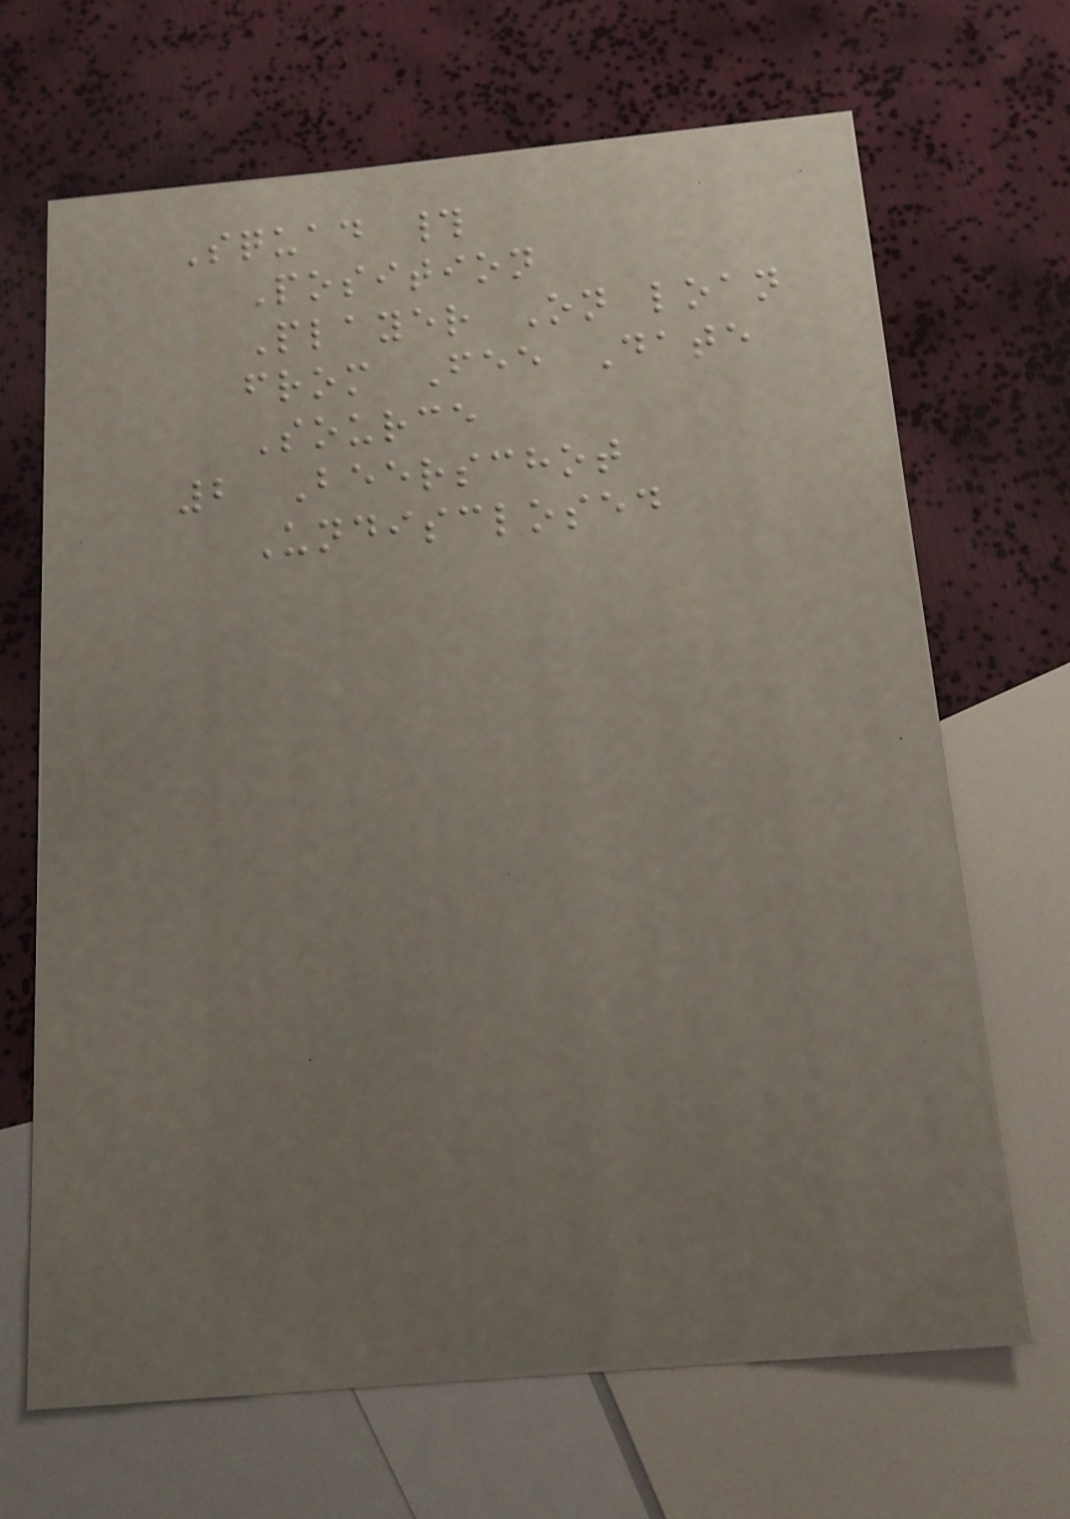Squad #
Position
Player On loan
from Fee Date
Source
2 Beerschot
Undisclosed
